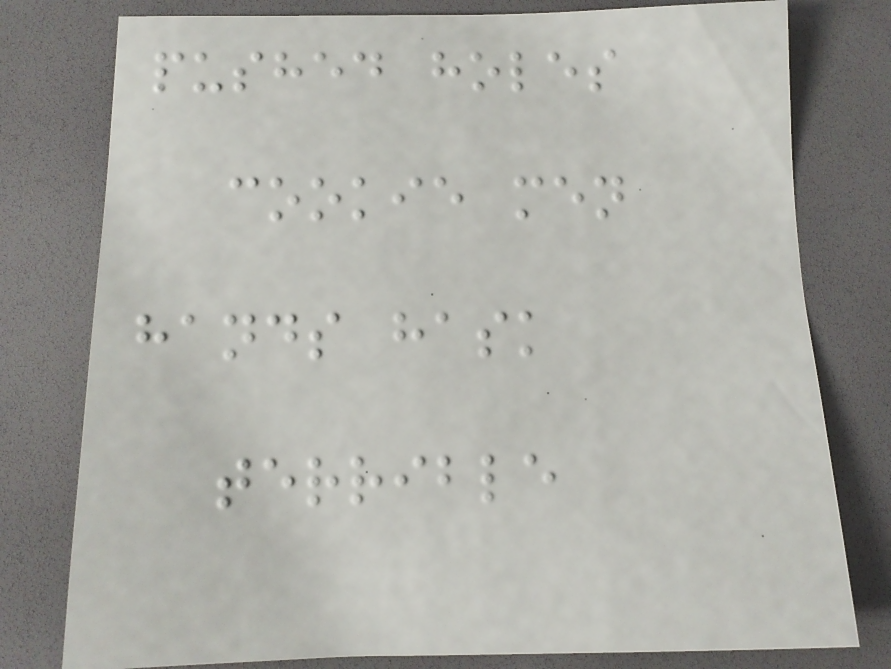pushed holes
cookie men
hands hask
terrible
